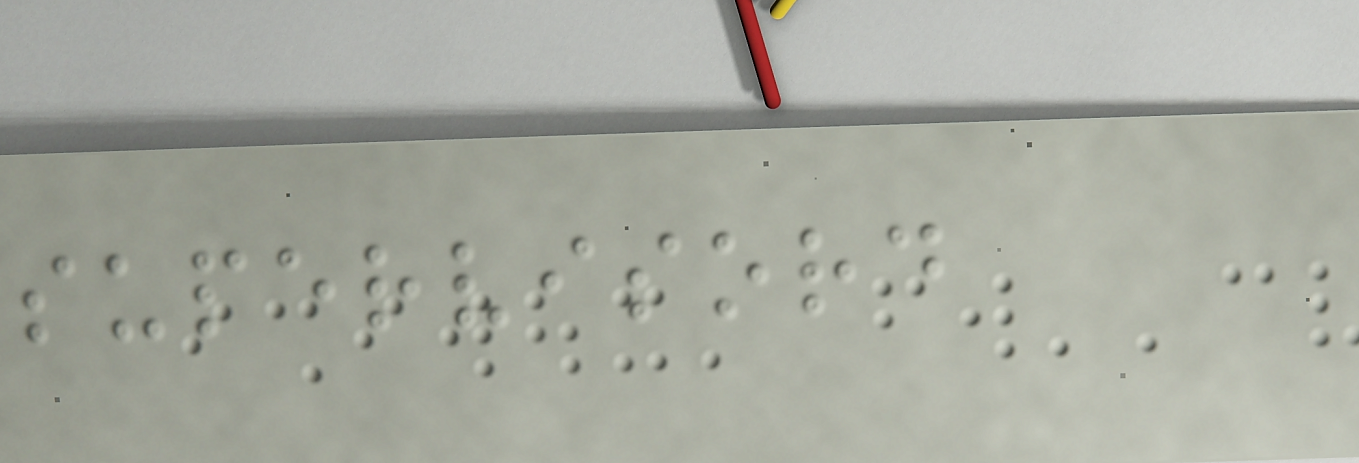supervisord
